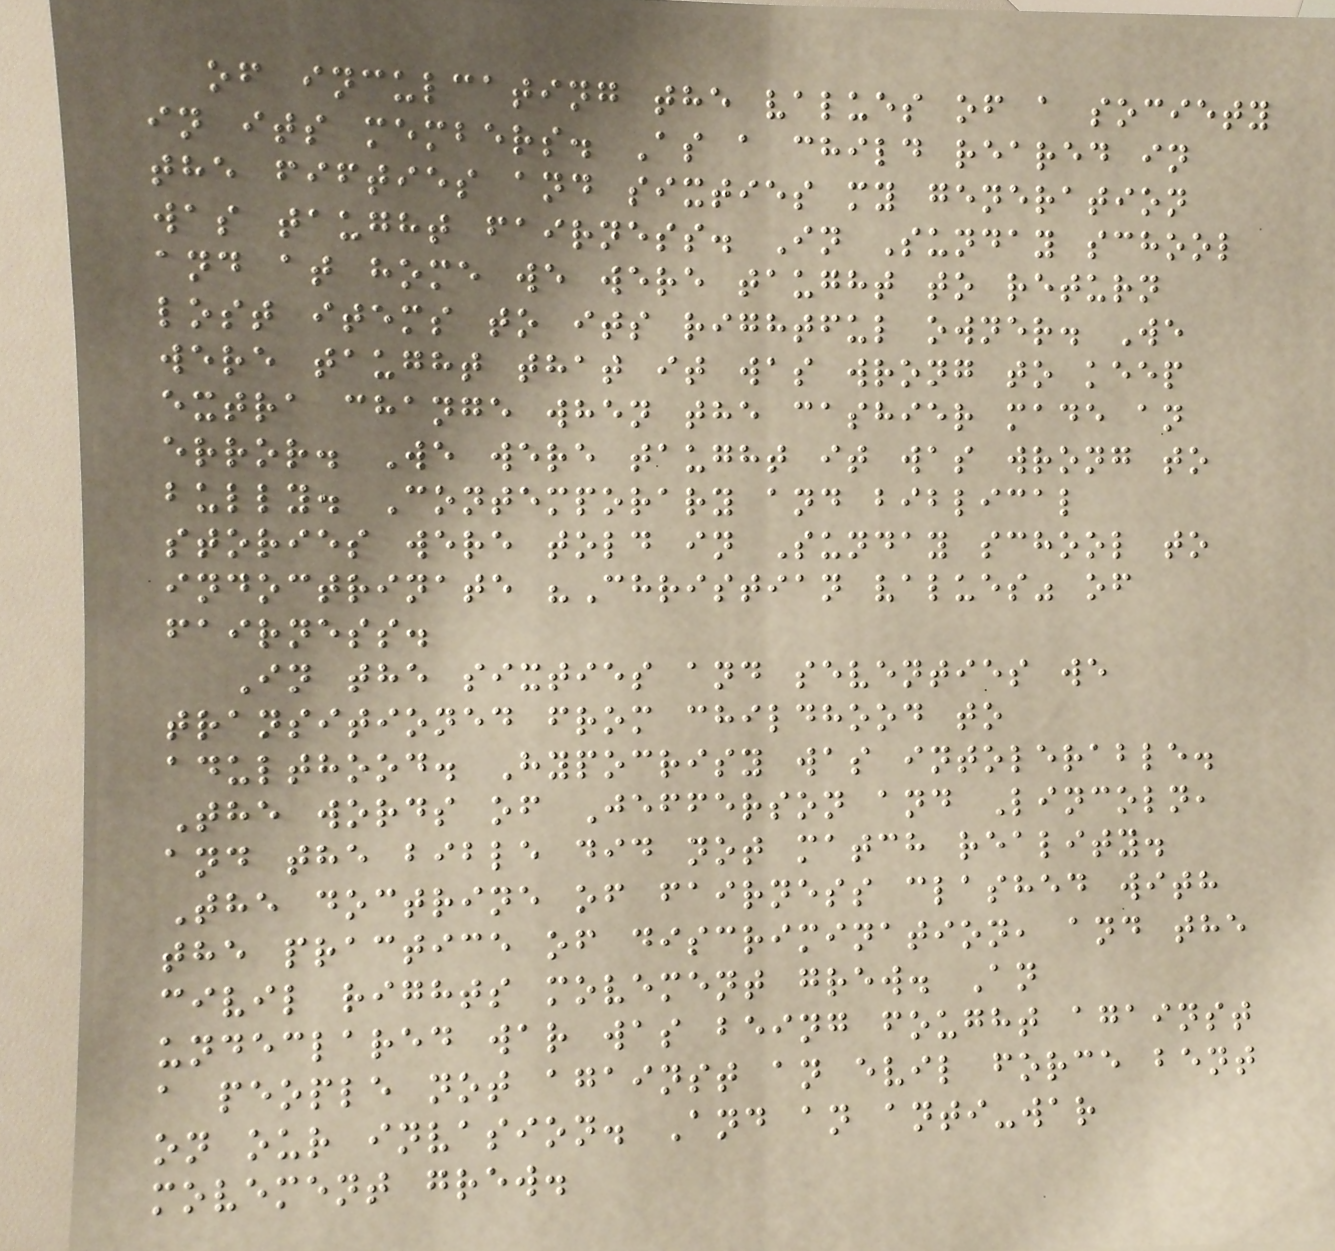of inculcating the values of a society
in its members. As a child reared in
the fifties and sixties my generation
was taught fairness. In Sunday school
and at home we were taught to return
lost items to its rightful owner. We
were taught that it was wrong to keep
extra change when the cashier made an
error. We were taught it was wrong to
bully. Contemporary and biblical
stories were told in Sunday school to
indoctrinate "Christian values" of
fairness.
In the sixties and seventies we
transitioned from childhood to
adulthood. Hypocrisy was intolerable.
The words of Jefferson and Lincoln,
and the bible did not match reality.
The doctrine of fairness clashed with
the practice of discrimination, and the
civil rights movement grew. An
undeclared war was being fought against
a people not against an evil force bent
on our invasion. And an anti-war
movement grew.
